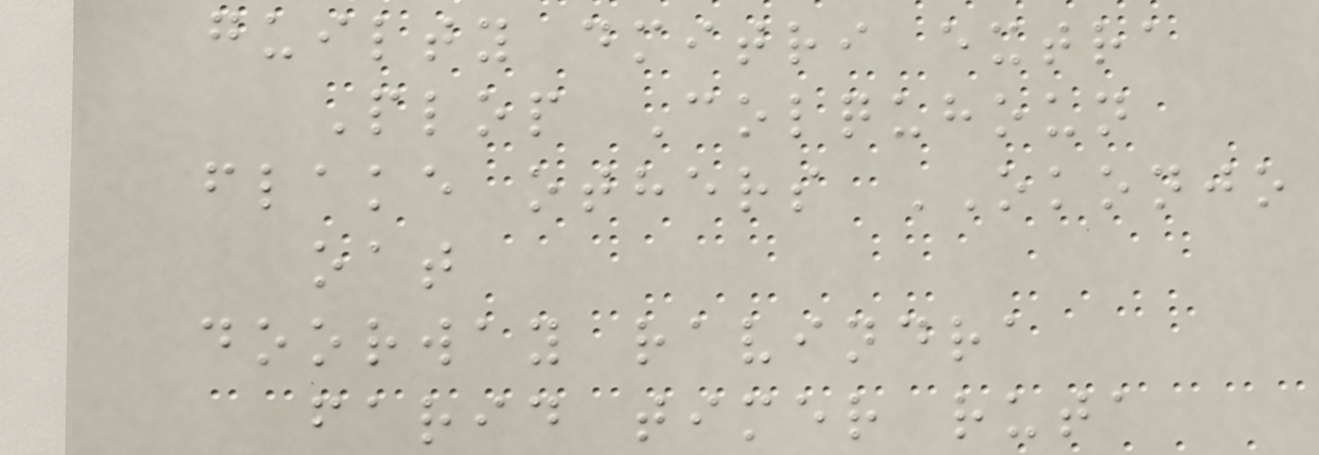guilty dmitri extra
Plop Colquhoun
flake others OKONJO
oat
doorway ravindra
farid timer ruta
